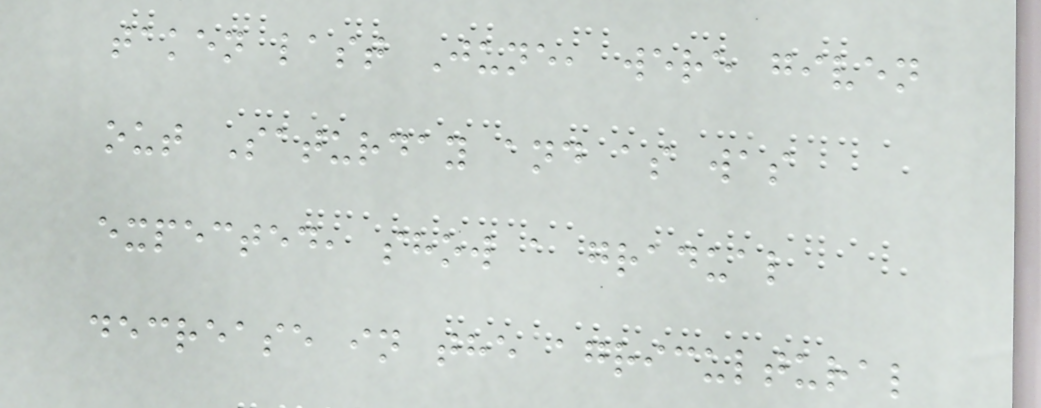taken last June, were given
out Saturday and as was
expected, show a gradual
decrease in the agricultural
